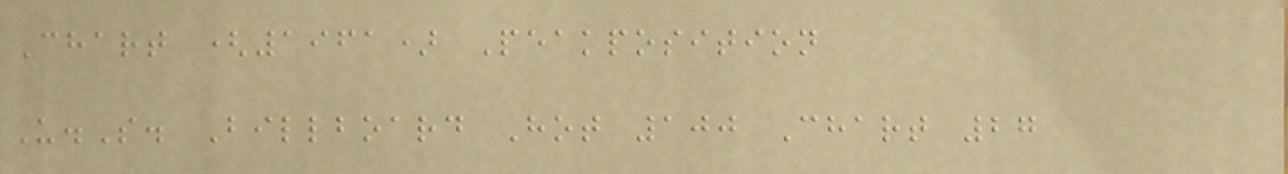Chart (1961) Peakposition
U.S. Billboard Hot 100 Chart 27
